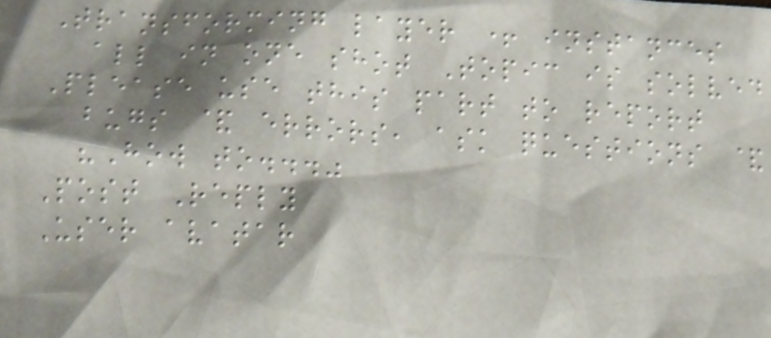Transforming layer + instances
all in one shot Topic is solved
Please use this part to report
bugs & errors, ask questions &
"How to..."
Post Reply
User avatar
